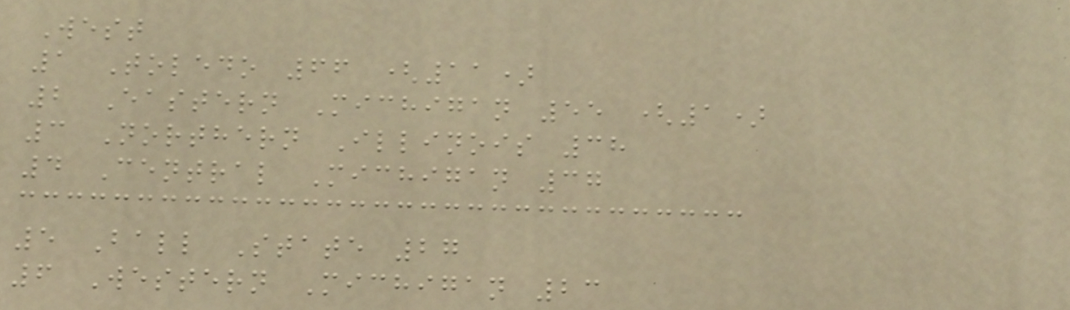West
1 Toledo 66 (11)
2 Eastern Michigan 55 (1)
3 Northern Illinois 38
4 Central Michigan 37
5 Ball State 27
6 Western Michigan 23
